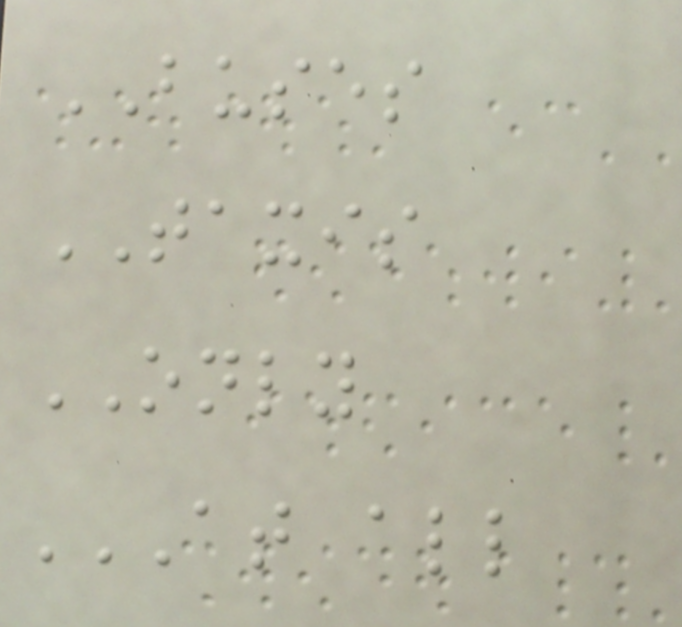BUSES
TAXIS
ONLY
AT ALL
